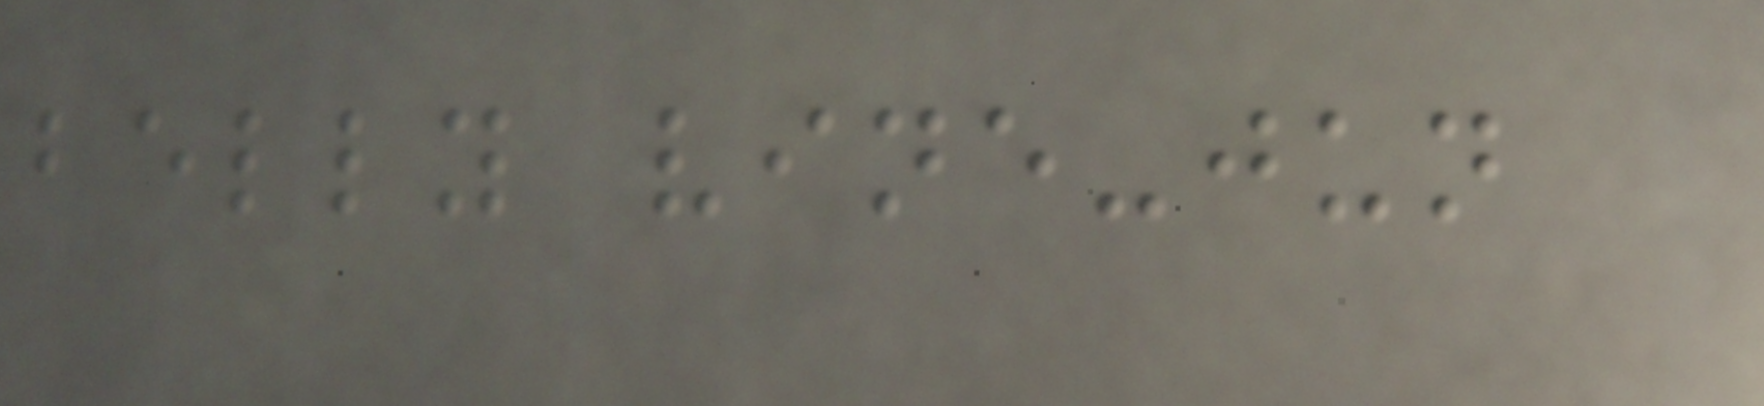belly vine-jun
